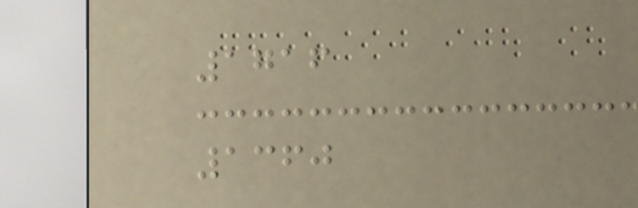1716
1360
